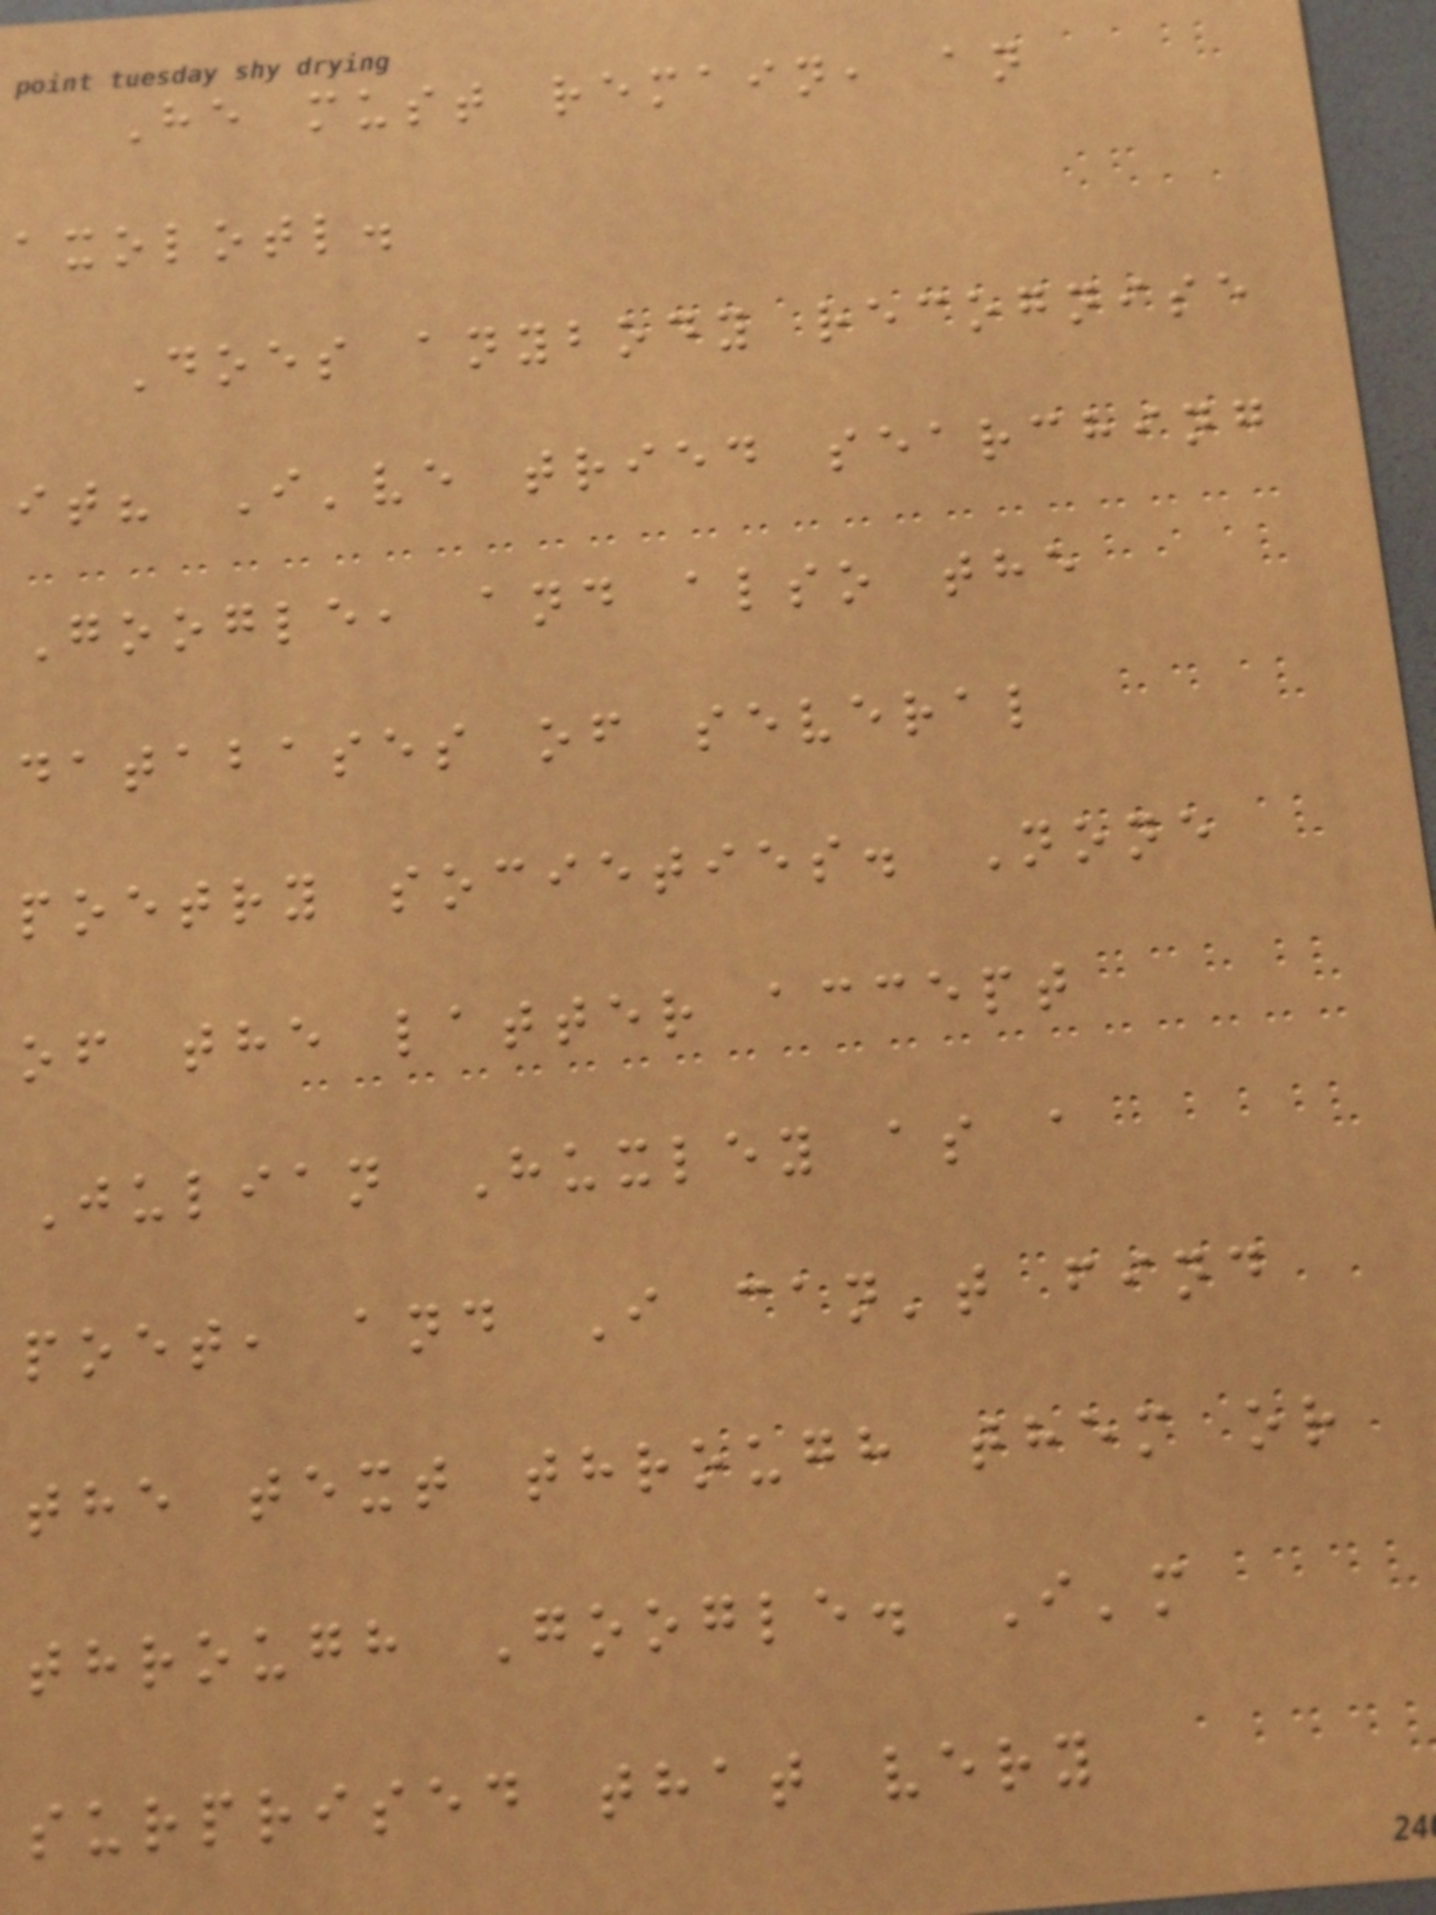He must remain, an
axolotl.
Does anybody recognise
it? I've tried searching
Google, and also the
databases of several
poetry societies. None
of the latter accept
Julian Huxley as a
poet, and I can't find
the text through them or
through Google. I'm
surprised that very
